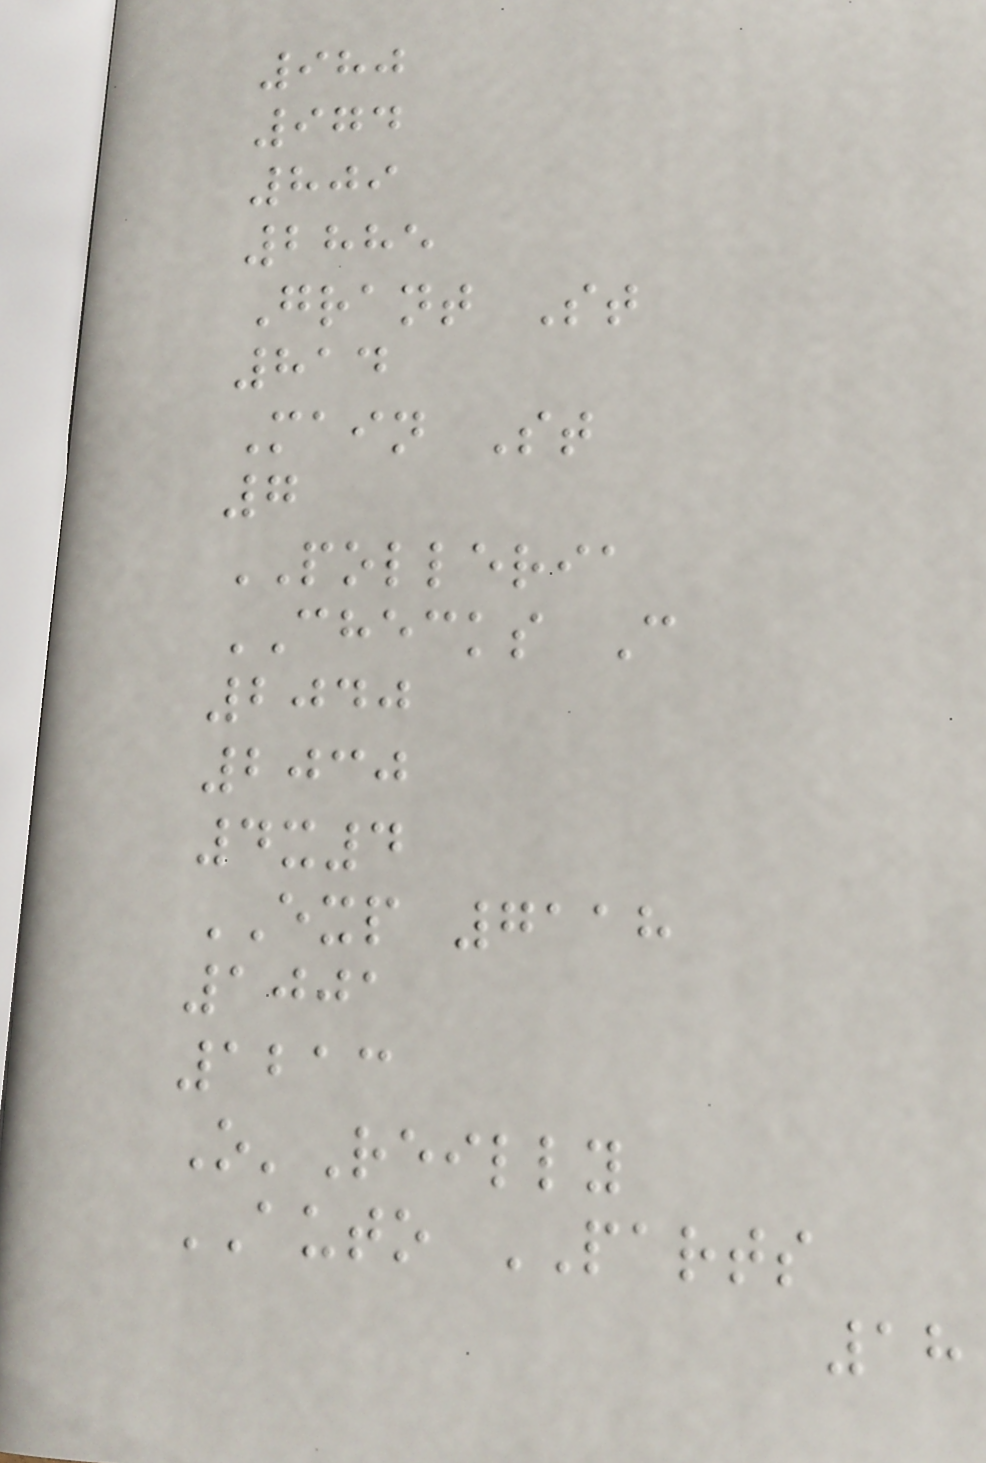980
974
809
2885
Grant St
814
Main St
7
POLLERIA
CHECKS C
2040
2030
4x4
EXP 7118
1001
1213
O'Reilly
AUTO PARTS
18
